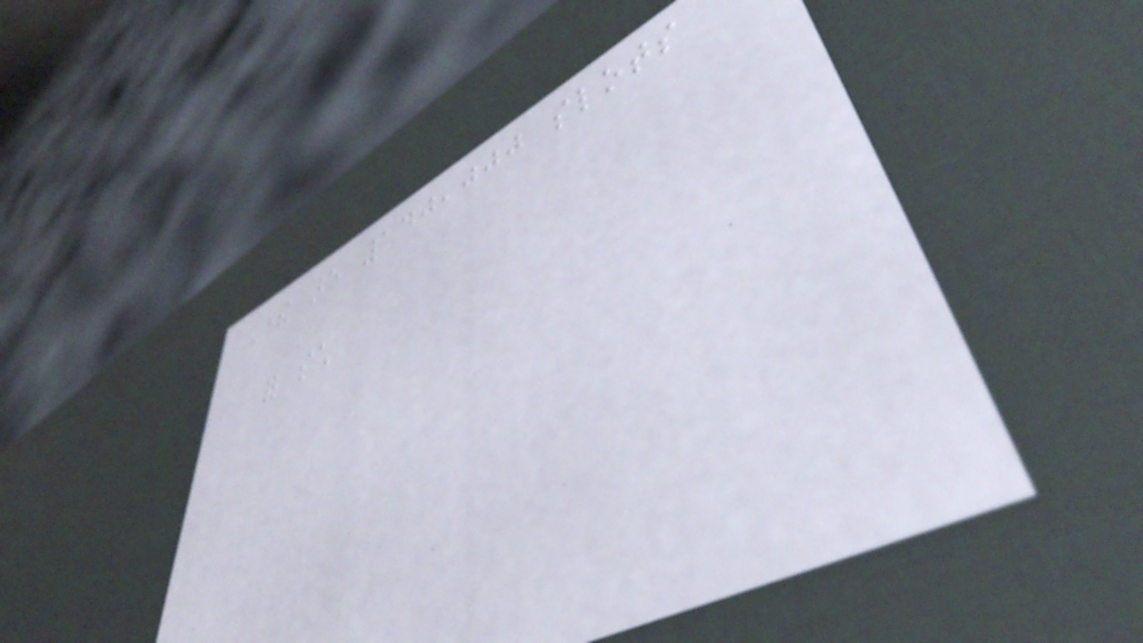There are 140,000 slots
for such
